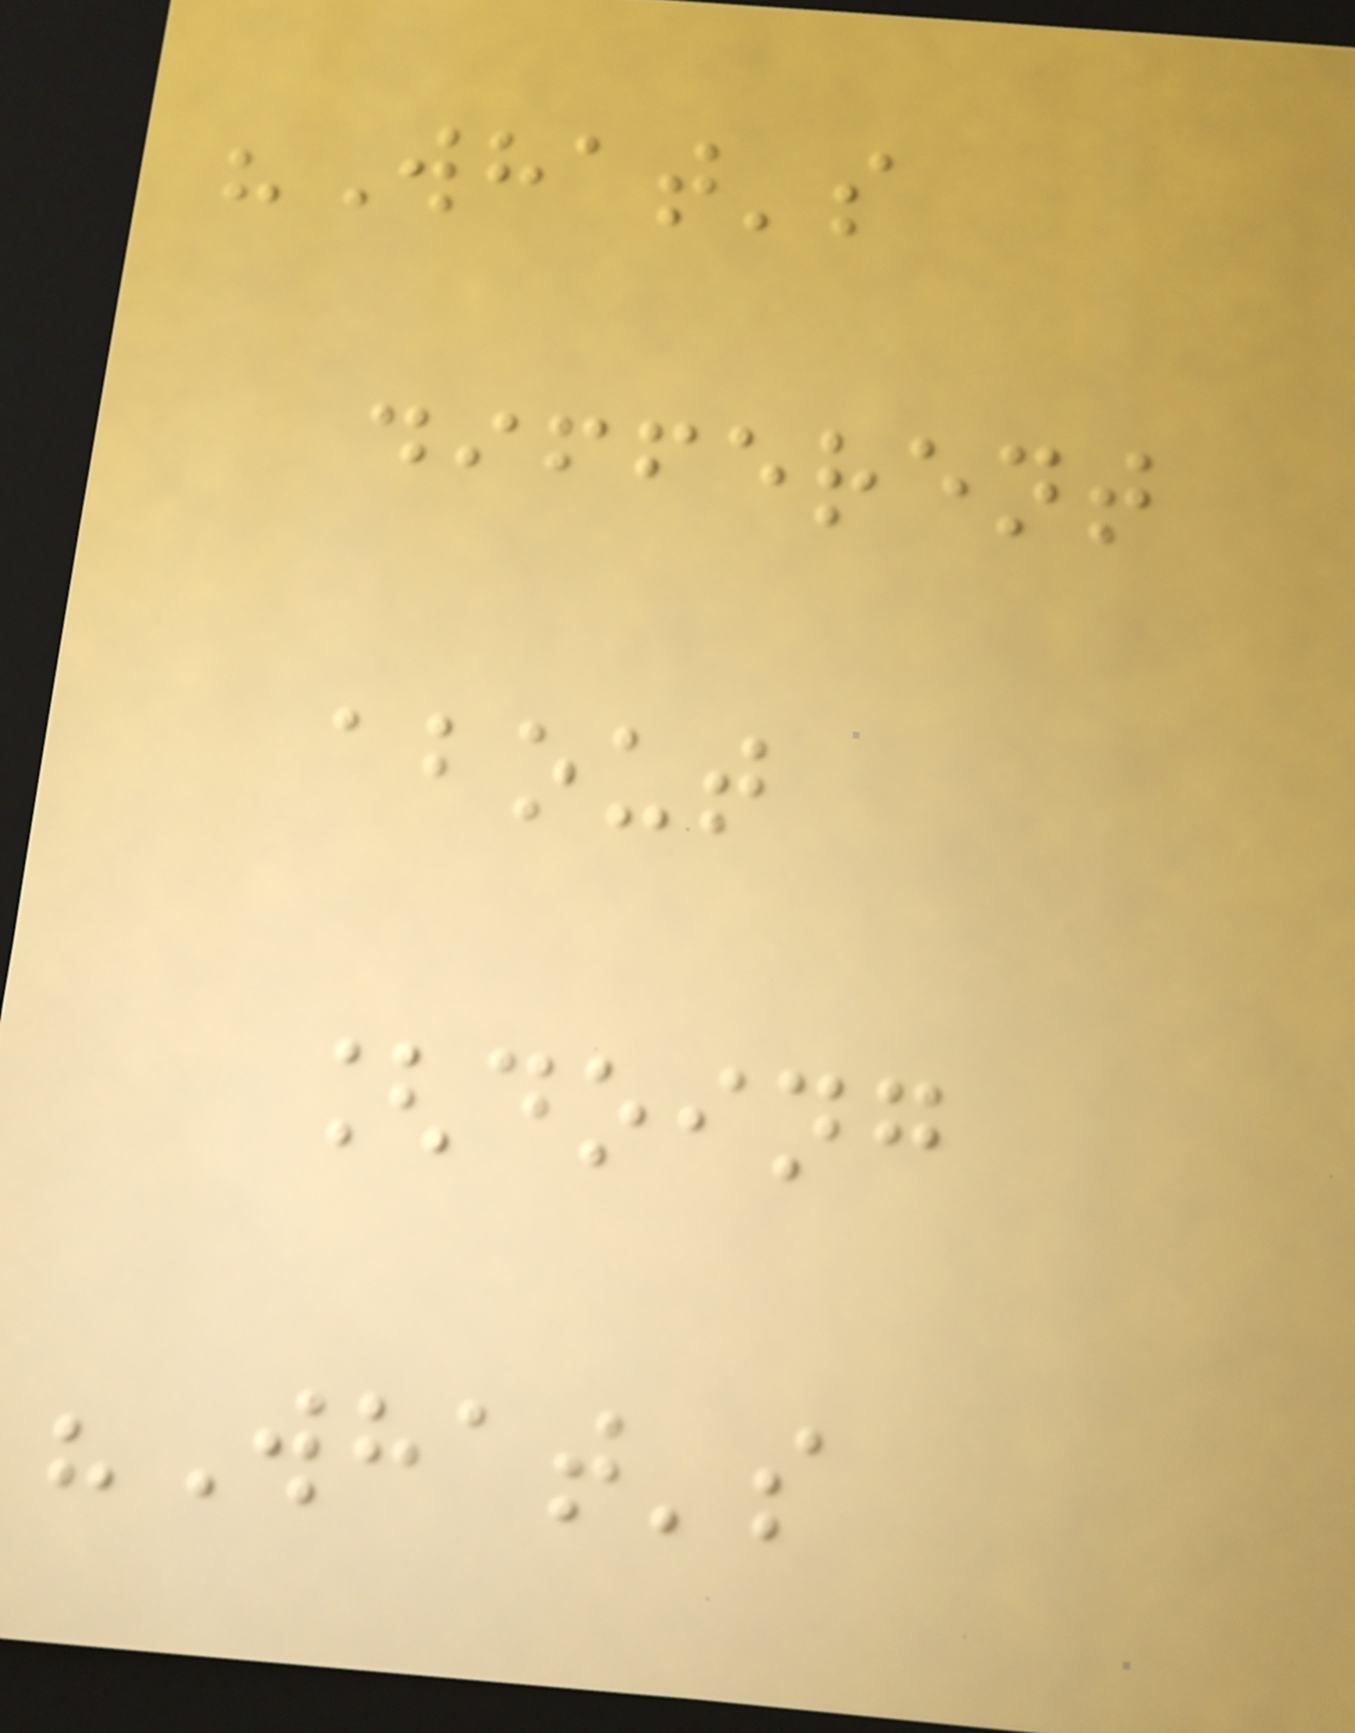"What's
different
about
[doing
"What's
